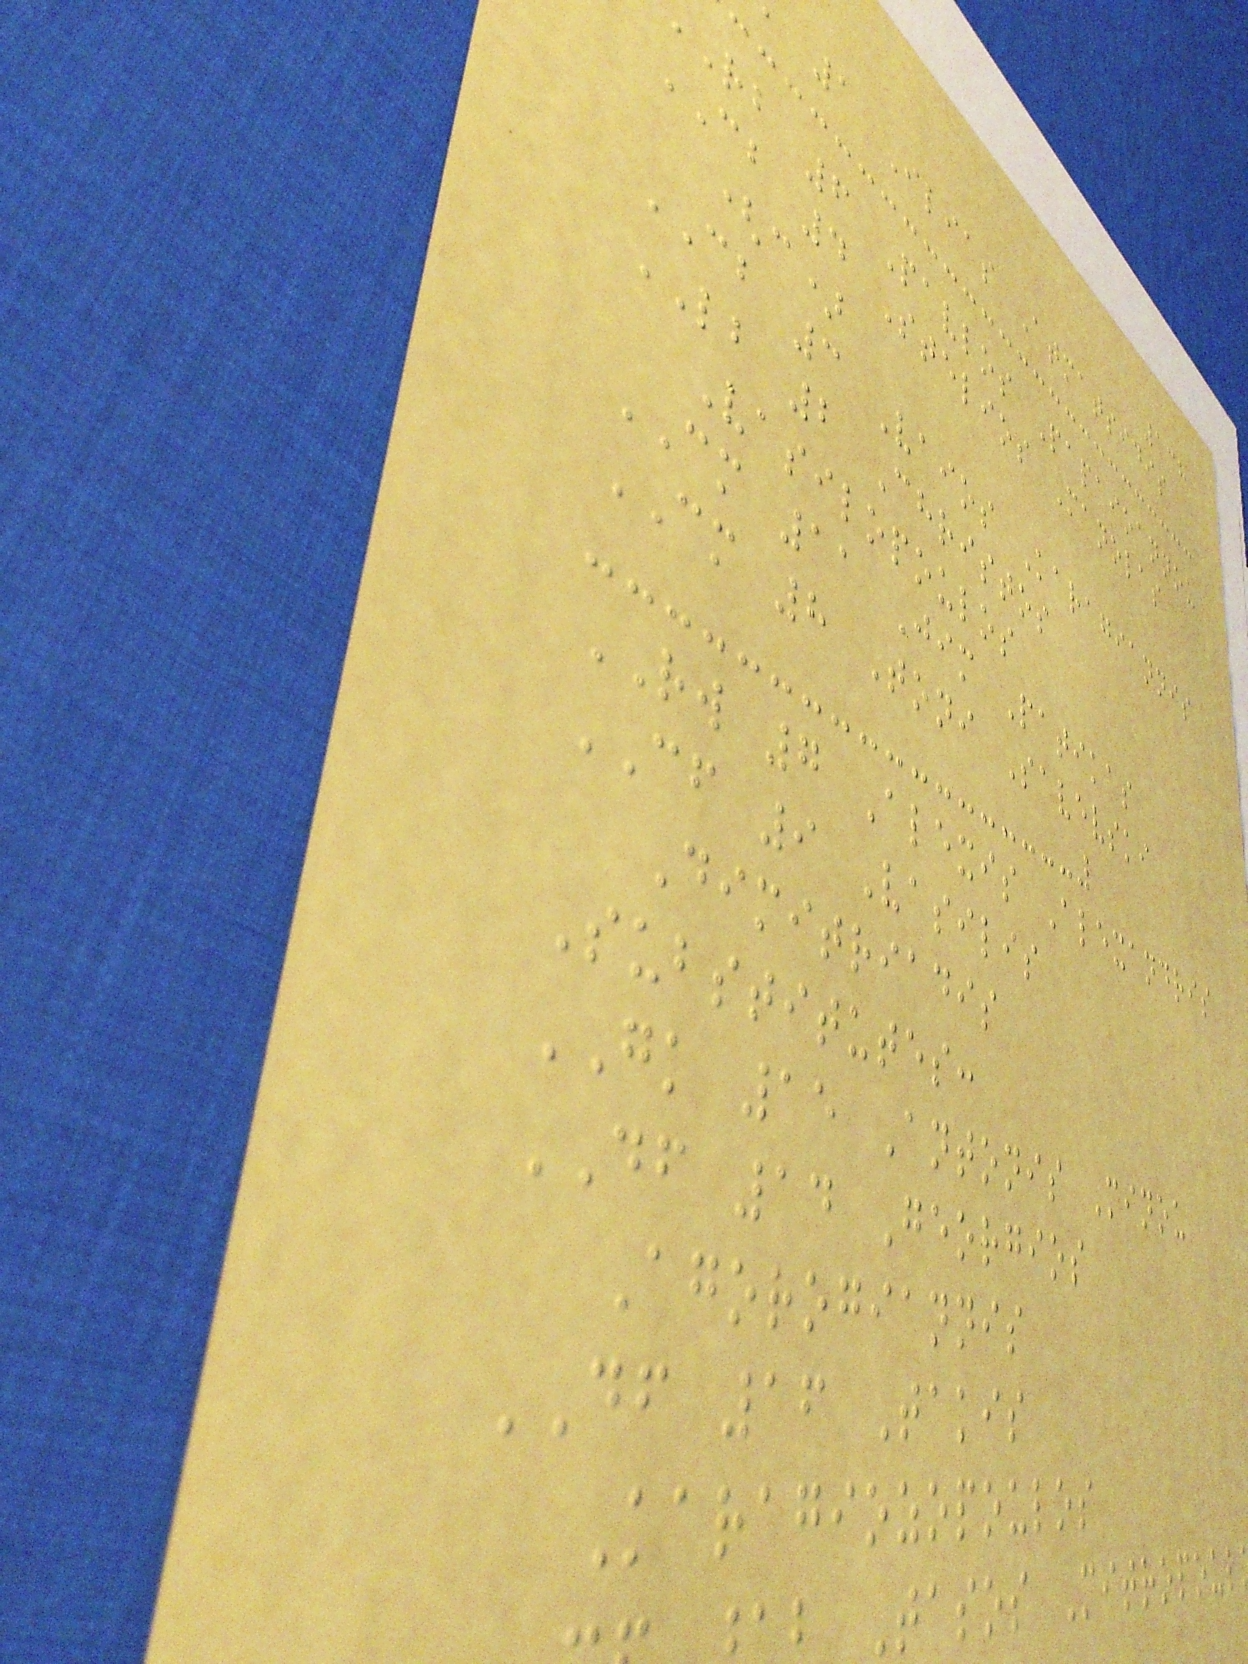138
1 Ilias Atmatsidis
rb 6 Pavlos Papaioannou
CB 4 Stelios Manolas
(c)
CB 3 Vaios Karagiannis
LB 2 Christos
Vasilopoulos
CM 11 Jim Patikas
CM 8 Toni Savevski
RW 7 Alexis Alexandris
CF 9 Vasilis
Dimitriadis
Substitutes:
GK 15 Antonis Minou
DF 14 Georgios
Agorogiannis
DF 16 Takis
Karagiozopoulos
Tasos Mitropoul
